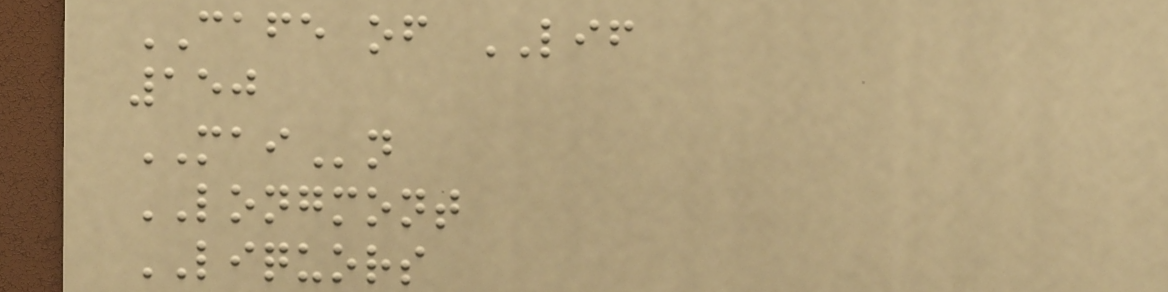CAFE of LIF
150
MAIn
LONGMONT
LIQUORS
